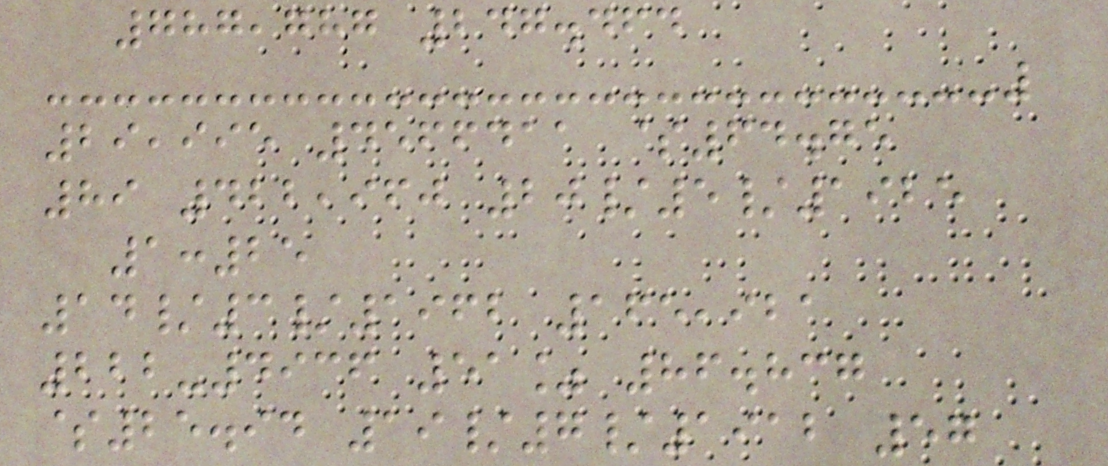787,787 247.464
29,995 4566411 $64.75
89 422,960 20/5/1925
1:25
14/3/1962 165,921
222-4936 51% 86.837
$25.94 19/7/1912 57
